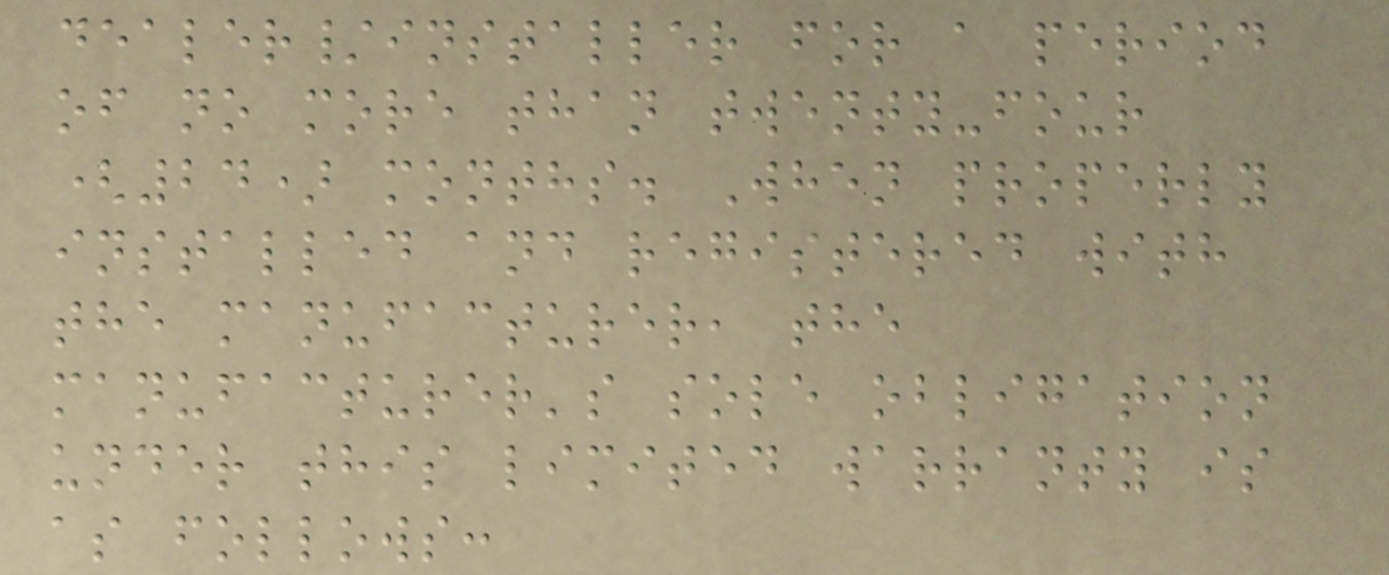dealer/installer for a period
of no more than twenty-four
(24) months. When properly
installed and registered with
the manufacturer, the
manufacturer's sole obligation
under this limited warranty is
as follows:
